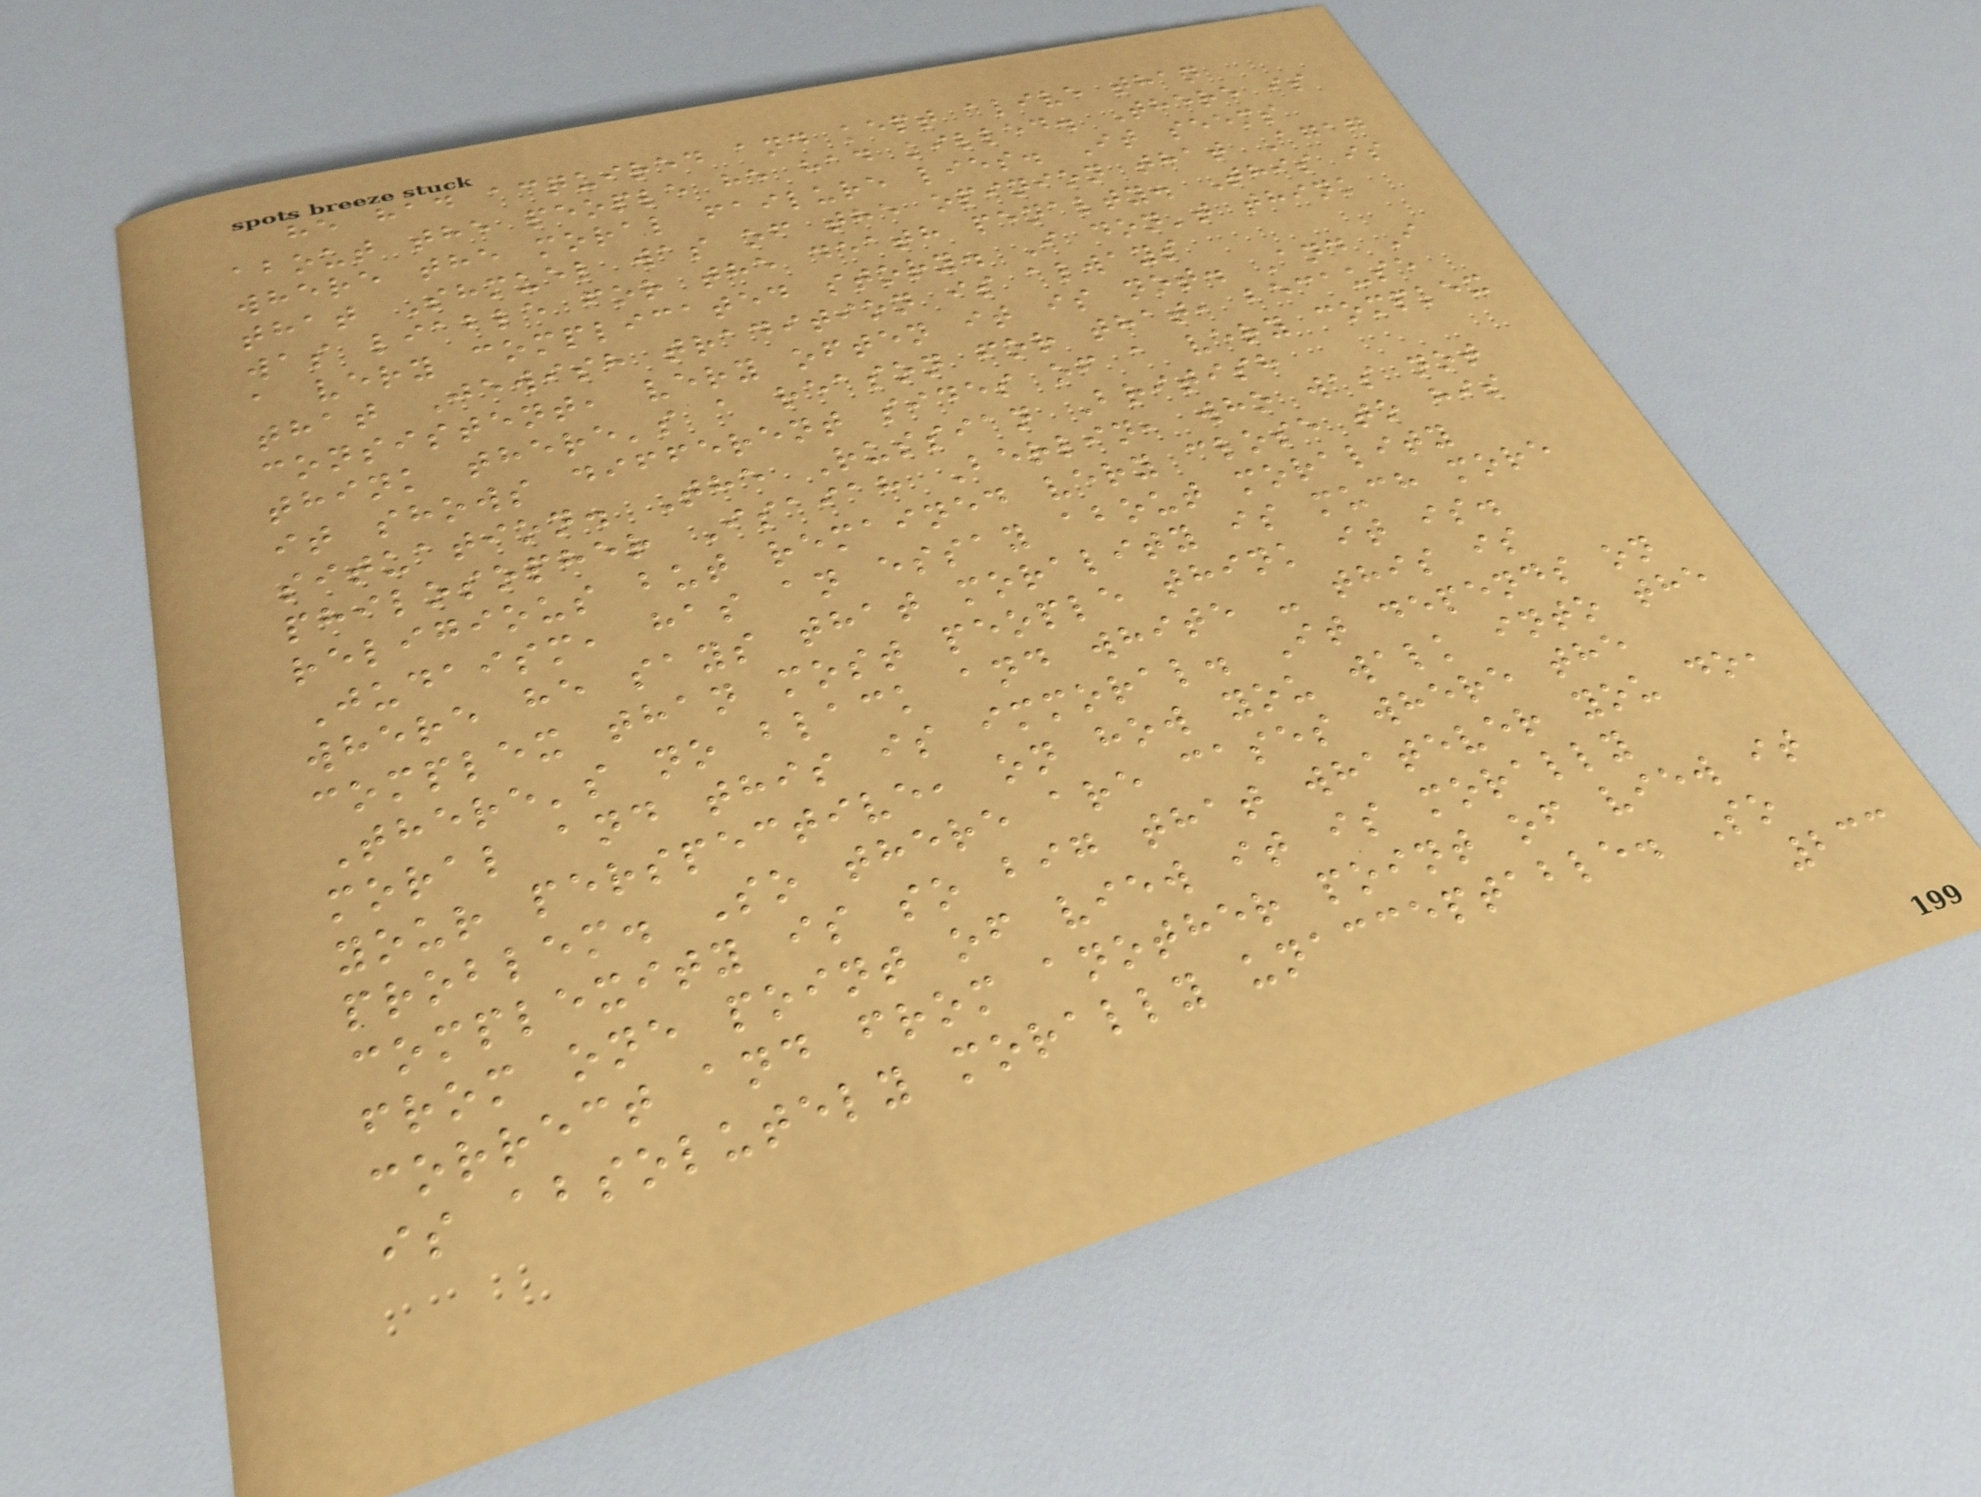he had acquired and kept alive than
about the people he had killed. There is
where the moral failure lies. It seems
that Shmuel was of the opinion that Agag
was liable for the death penalty. This is
a very complicated story. I don't think
that Jewish tradition is always
consistent, very often it is not. And I
think there's a reason for that, because
it shows different sides of a very complex
situation. The Russian British
philosopher Isaiah Berlin, who was not
religious but remained very close to his
Judaism, has an essay about morality
where he says that morality is much more
complex than most people think it is.
There's no black and white - this is
moral and this is immoral. It depends on
your perspective, on how you walk into the
problem. So there are cases where the
complexity is so big that whatever you do,
from one point of view it is morally
correct and from another point of view it
is absolutely morally unacceptable. So
233
